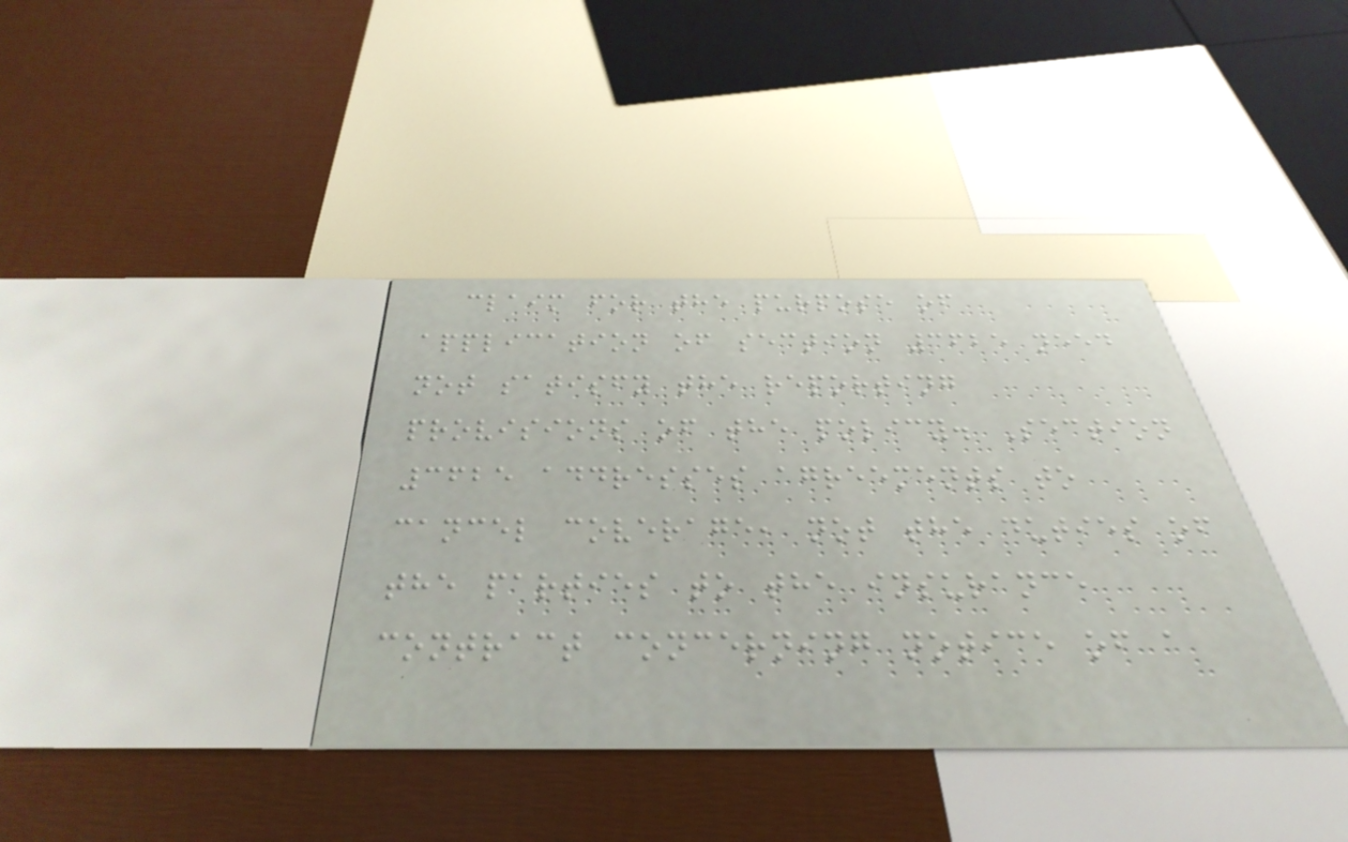claim for the purpose of
application of section 3625 need
not satisfy the reporting
provisions of the policy. Section
3625 addresses agreements to
cancel coverage, not the duties of
the parties to the insurance
contract concerning notice of a
